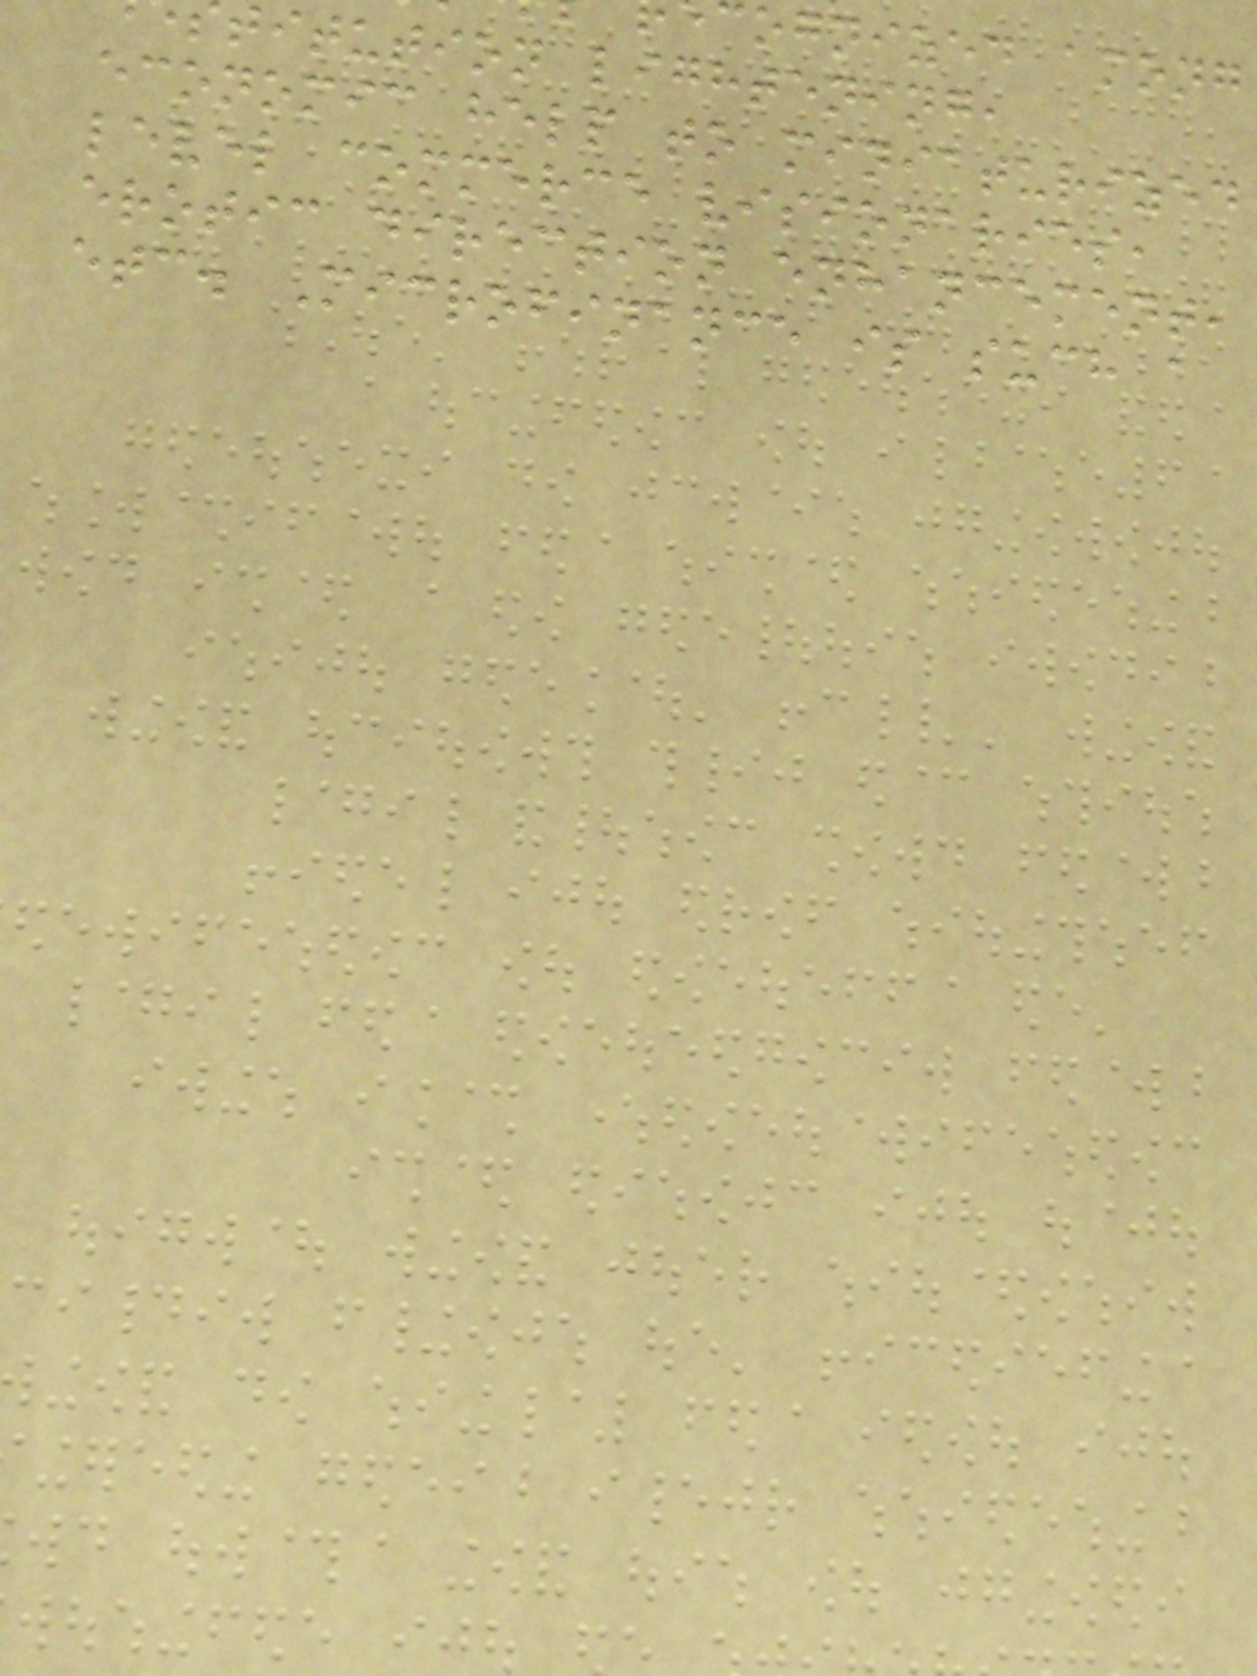cognized among
titution lightening,
economic help to miniaturized
level commerce visionaries,
erotic direction enhancement,
etc. Microfinance is such a
